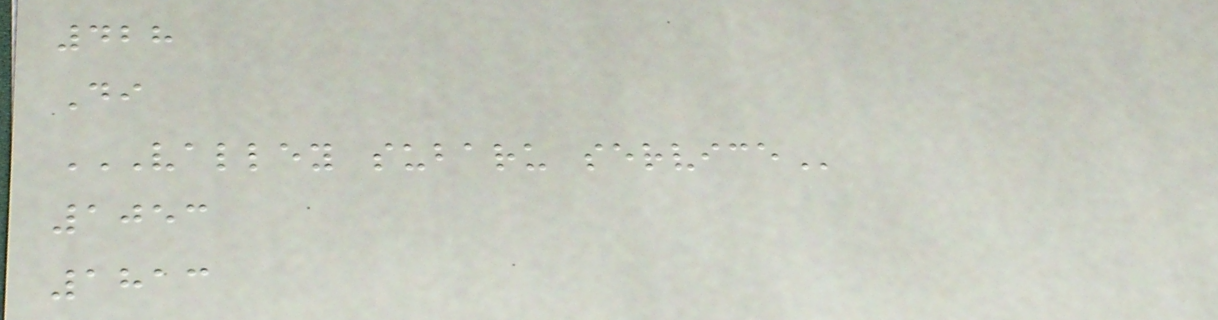428
Di
VALLEY SUBARU SERVICE
1053
1813
